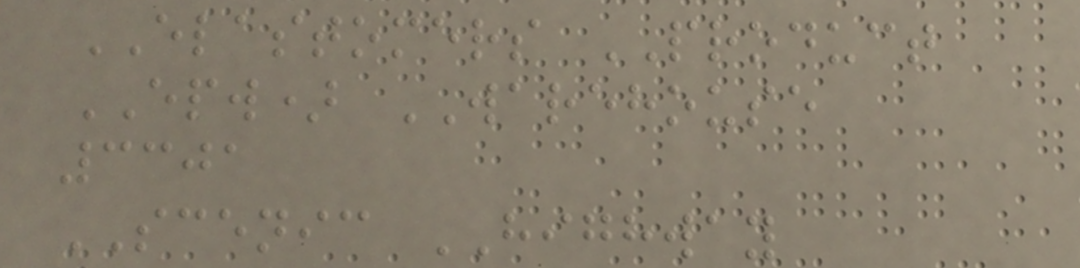ELASTOMERS PRODUCT
EPW) WAREHOUSE
3301
SCENIC HIGHWAY
